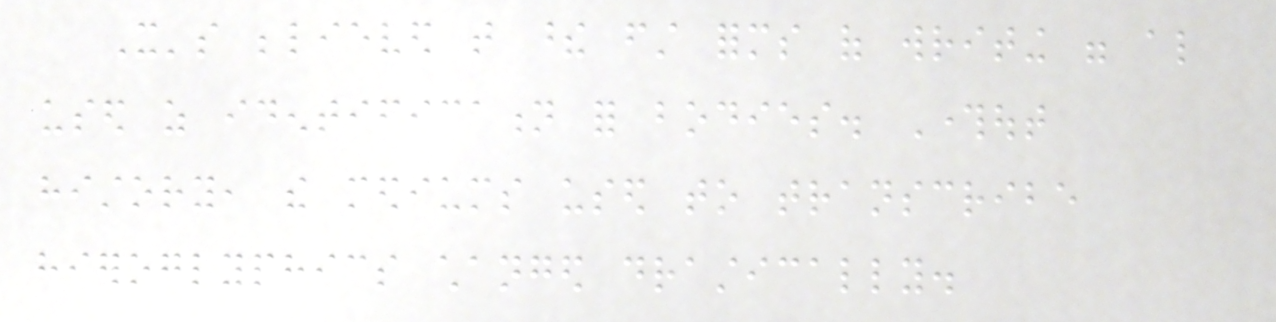It's believed that these first forms of writing were also
used as identification for bodies. Throughout
history, the mediums used to transcribe
hieroglyphics changed drastically.
